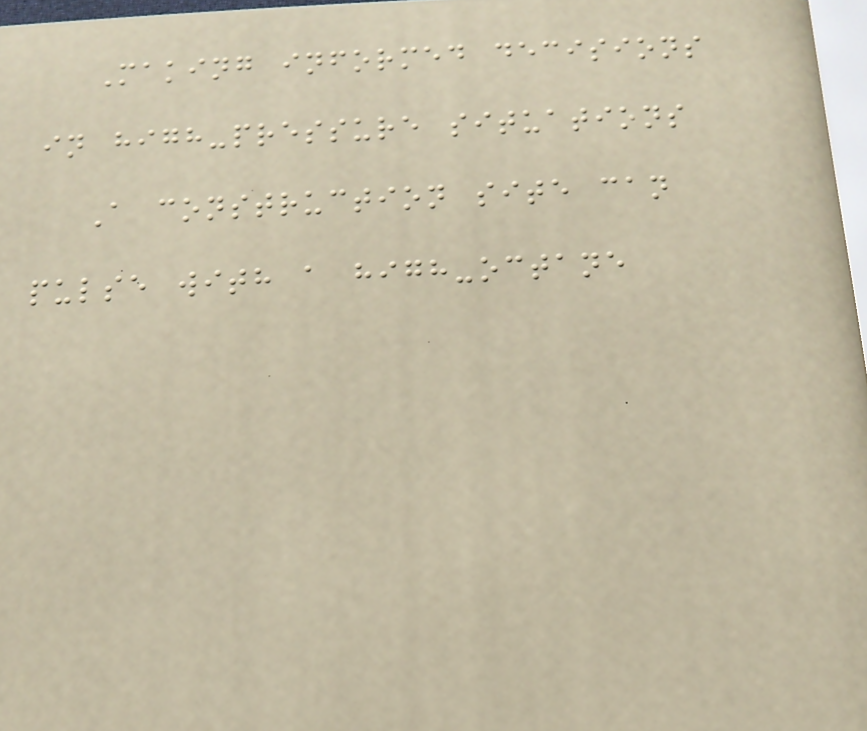Making informed decisions
in high-pressure situations
A construction site can
pulse with a high-octane
